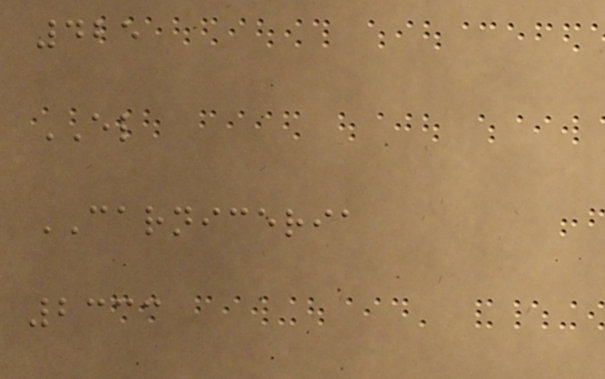425
EL
CARNICERIA
2333
